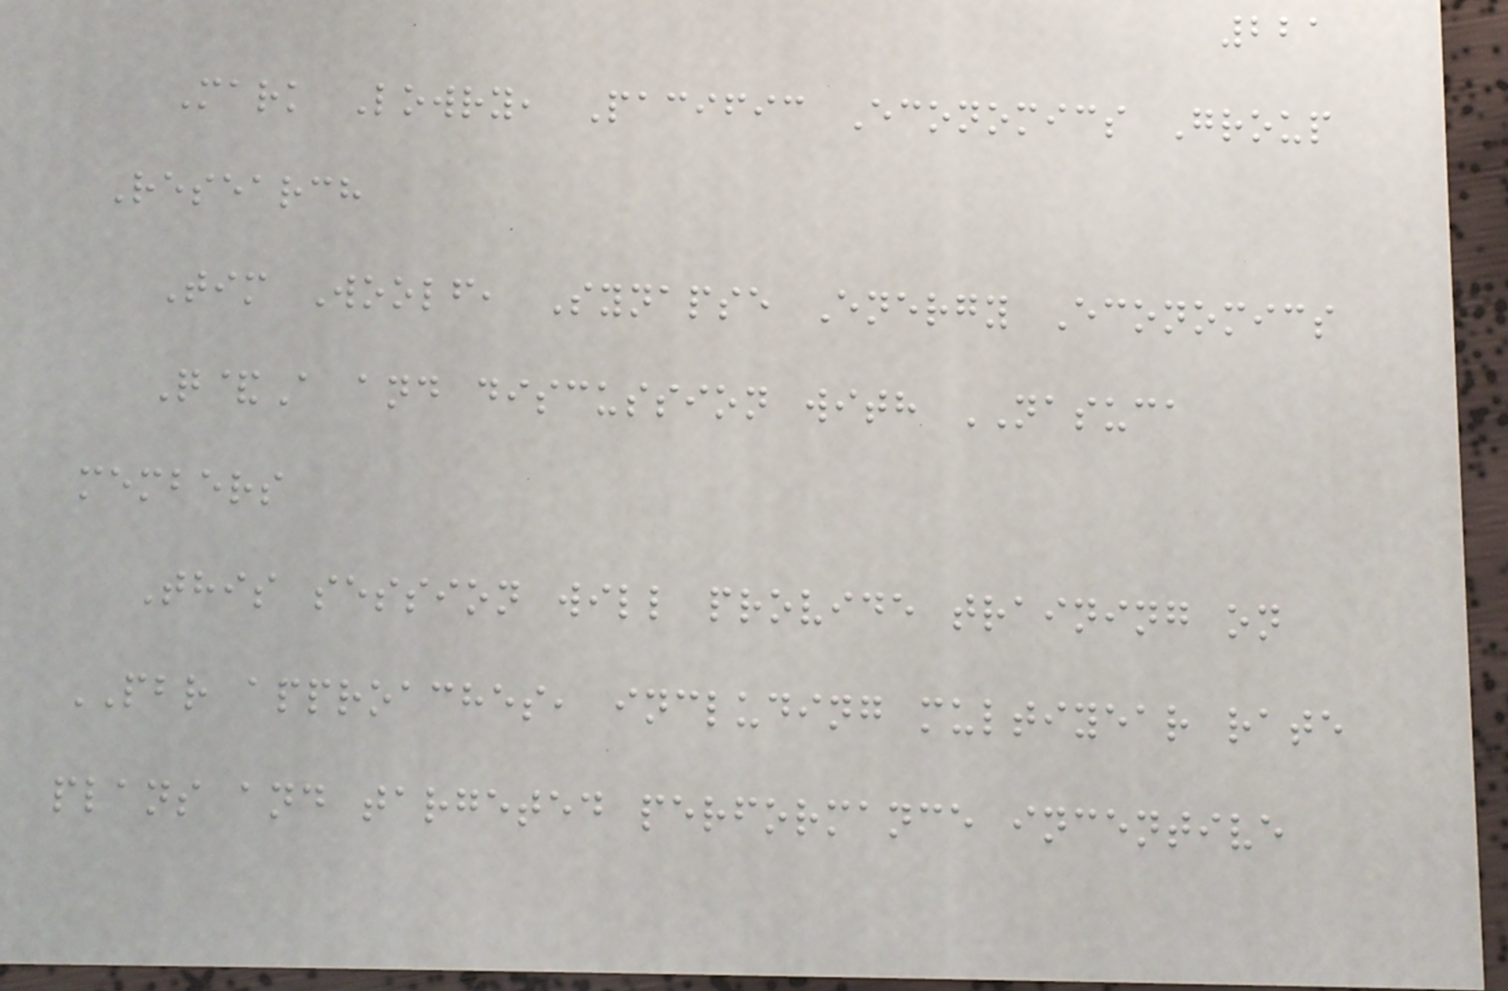221
Mark Lowry, Pacific Economics Group
Research
Tim Woolf, Synapse Energy Economics
Q&A and discussion with NASUCA
members
This session will provide training on
PBR approaches, including multiyear rate
plans and targeted performance incentive
